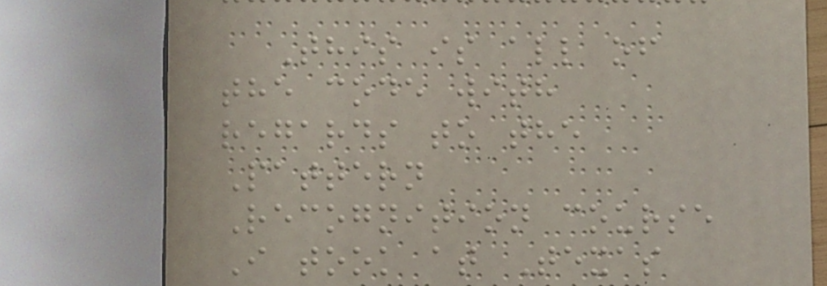This is all of
the code with
regards to the
Pattern
Recognition course
I took at Texas
